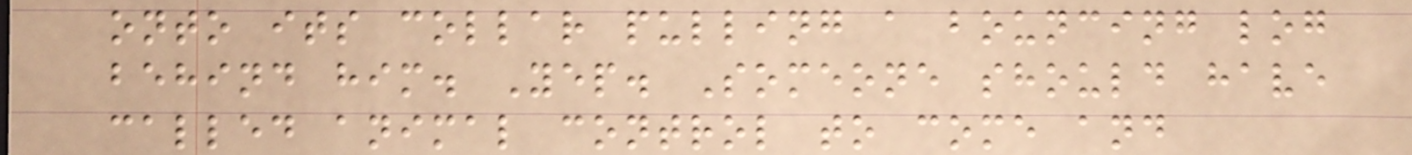onto its collar pulling a bouncing log
behind him. Yep. Someone should have
called animal control to come and
